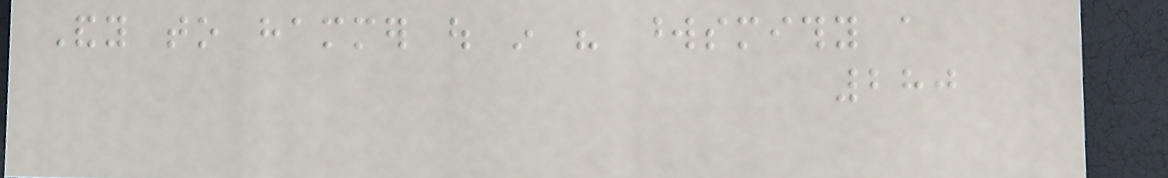Andy to hammer out in his wordsmithy a
280
